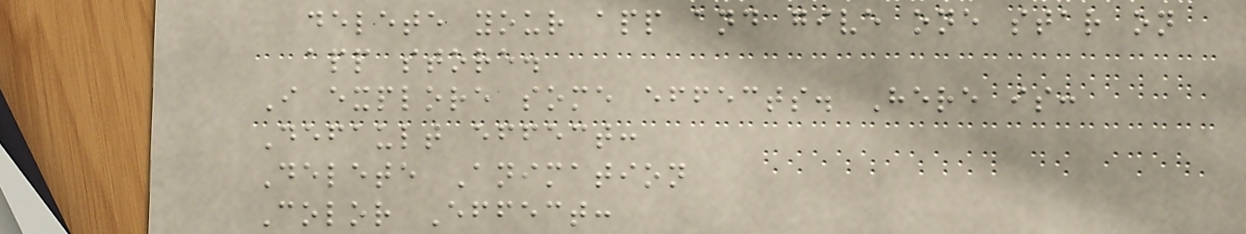delete your app and give one star on
app store.
I explore some effects. Here is:
Default effect:
Delete Animation
Color Effect:
